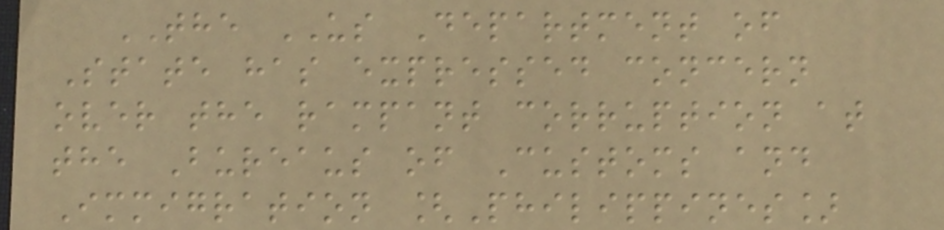THE US Department of
State has expressed concern
over the rampant corruption at
the Bureaus of Customs and
Immigration [Philippines]
